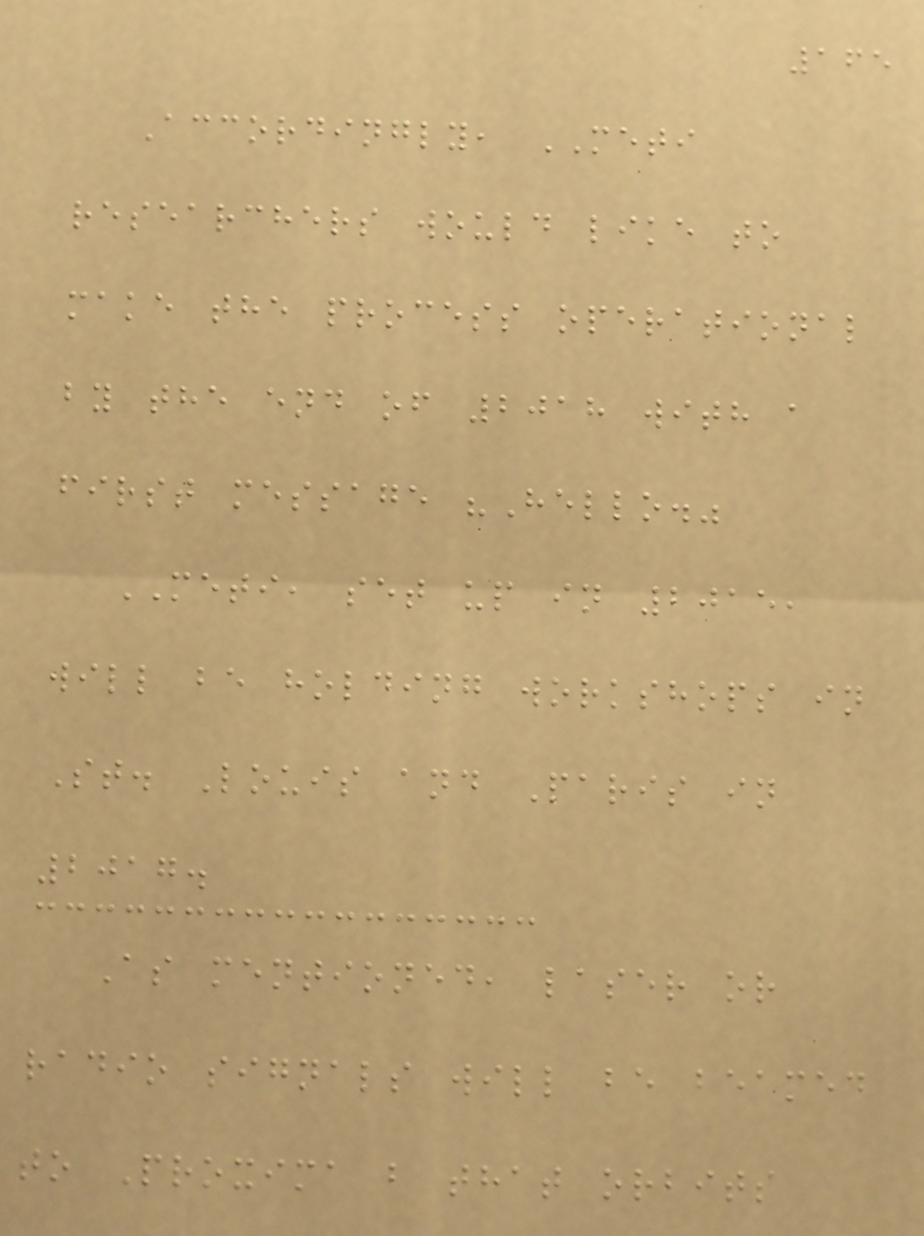165
Accordingly, METI
researchers would like to
make the process operational
by the end of 2018 with a
first message "Hello."
METI, set up in 2015,
will be holding workshops in
St. Louis and Paris in
2017.
As mentioned, laser or
radio signals will be beamed
to Proxima b that orbits
